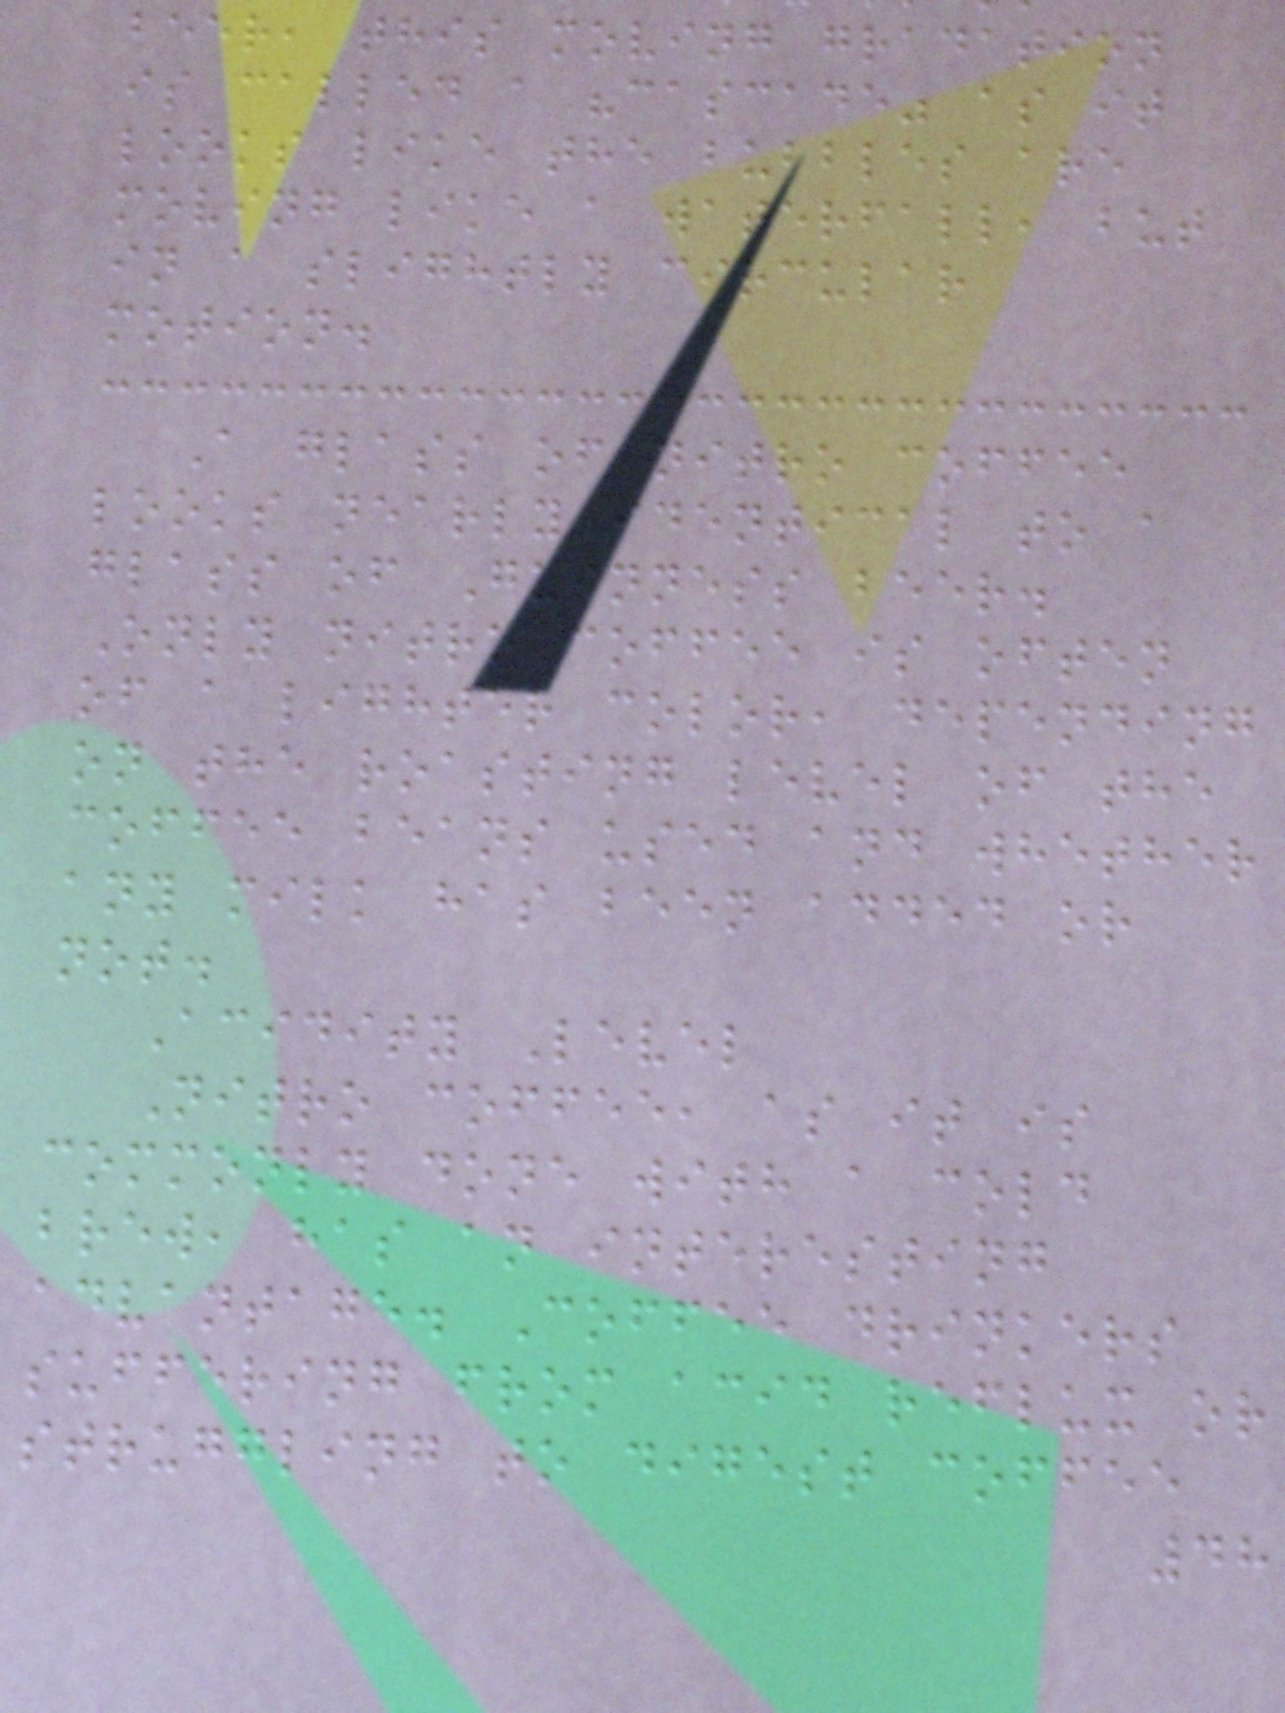beer, this moving gradation
is called a "cascade" as it
looks like the bubbles are
moving like a waterfall, but
in a slightly circular
motion.
A glass of nitro coffee
looks nearly identical to a
glass of Guinness beer.
Only nitro coffee is often
of a lighter color, depending
on the roasting level of the
coffee beans used and whether
any milk has been added or
not.
Acidity Level
Nitro coffee, as it is
commonly done with a cold
brew, has an interesting
advantage. Coffee drinkers
suffering from acid reflux or
struggling to digest coffee
48
